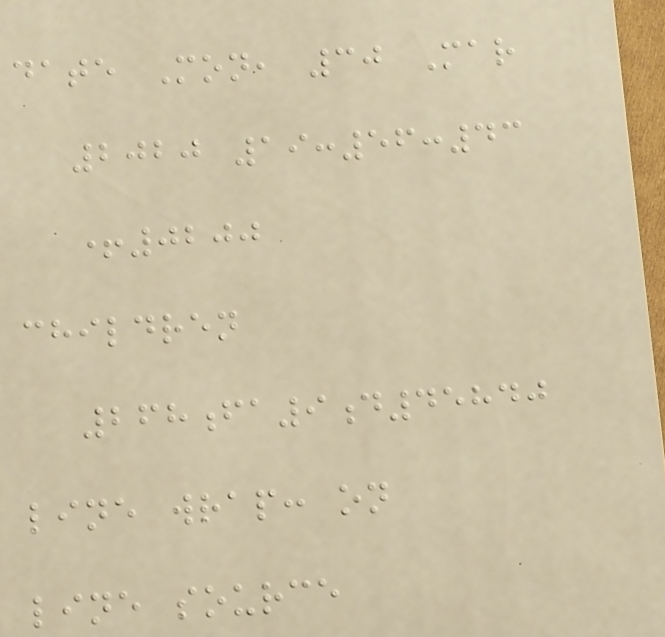date Mon, 30 Mar
2020 19:56:43
+0200
children
268fa9d45840
line wrap: on
line source
